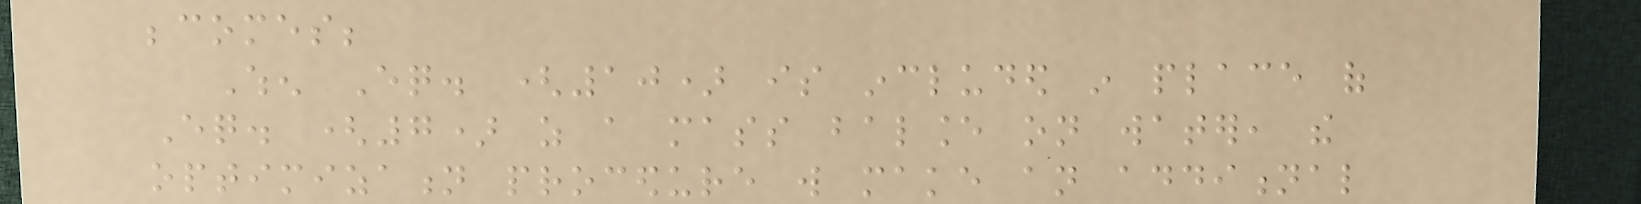becomes;
When Eq. (10) is included in place of
Eq. (7) as a mass balance on water, the
optimization procedure will make an additional
